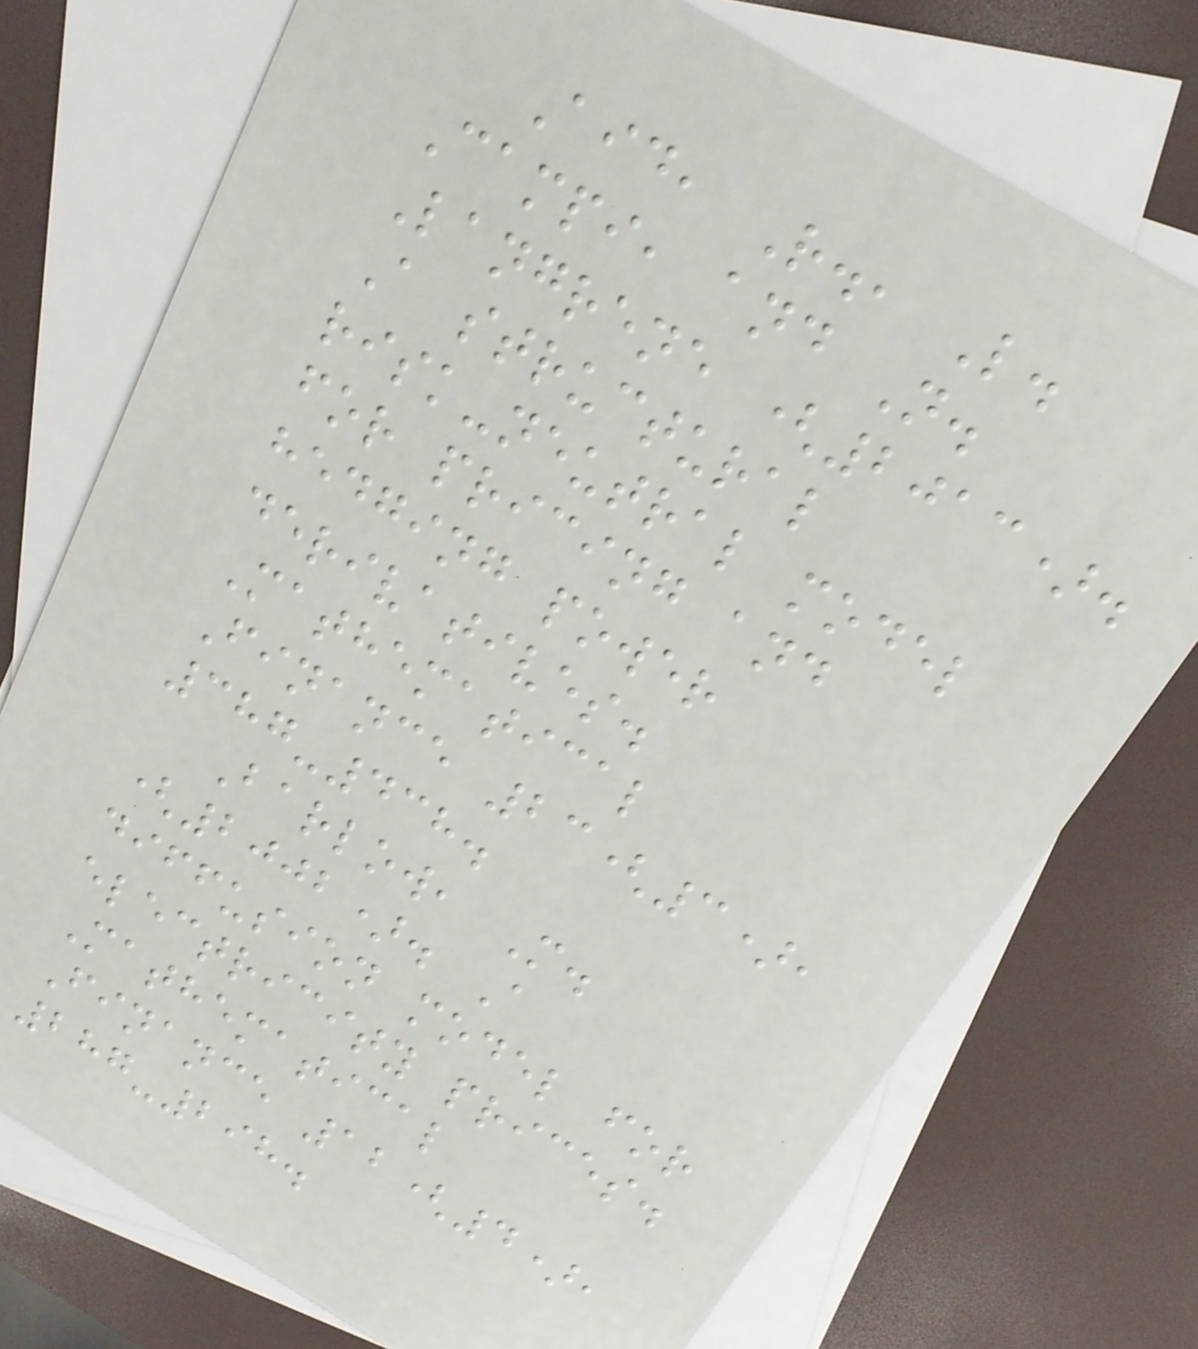Aid, R., L.
Campi, and N.
Langrene (2013).
A structural
risk-neutral model
for pricing and
hedging power
derivatives.
Mathematical
Finance 23(3),
387-438.
Barlow, M.
(2002). A
diffusion model for
electricity prices.
Mathematical
Finance 12(4),
287-298.
